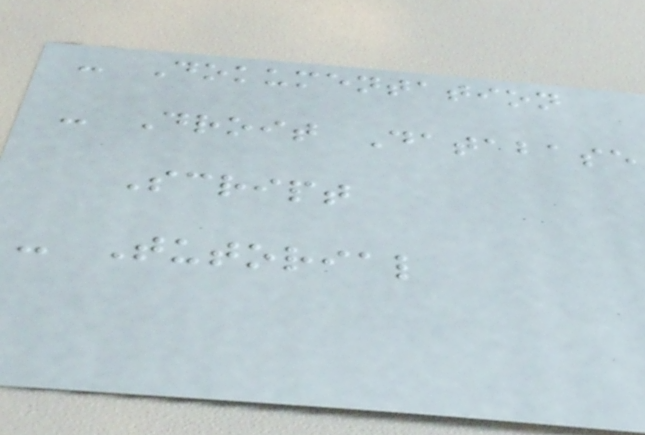- Dokumentation
- Droit Database
Script
- Tutorial
